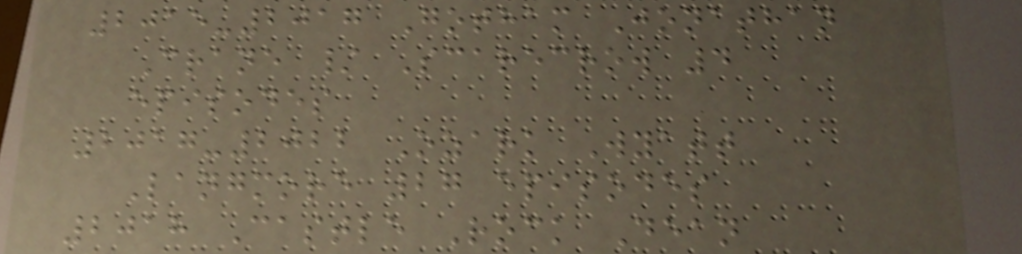2015-2017 Gotham Jonathan
Crane / Scarecrow 4
episodes
2017-2022 Ozark Wyatt
Langmore 27 episodes
2018 Castle Rock Dean
